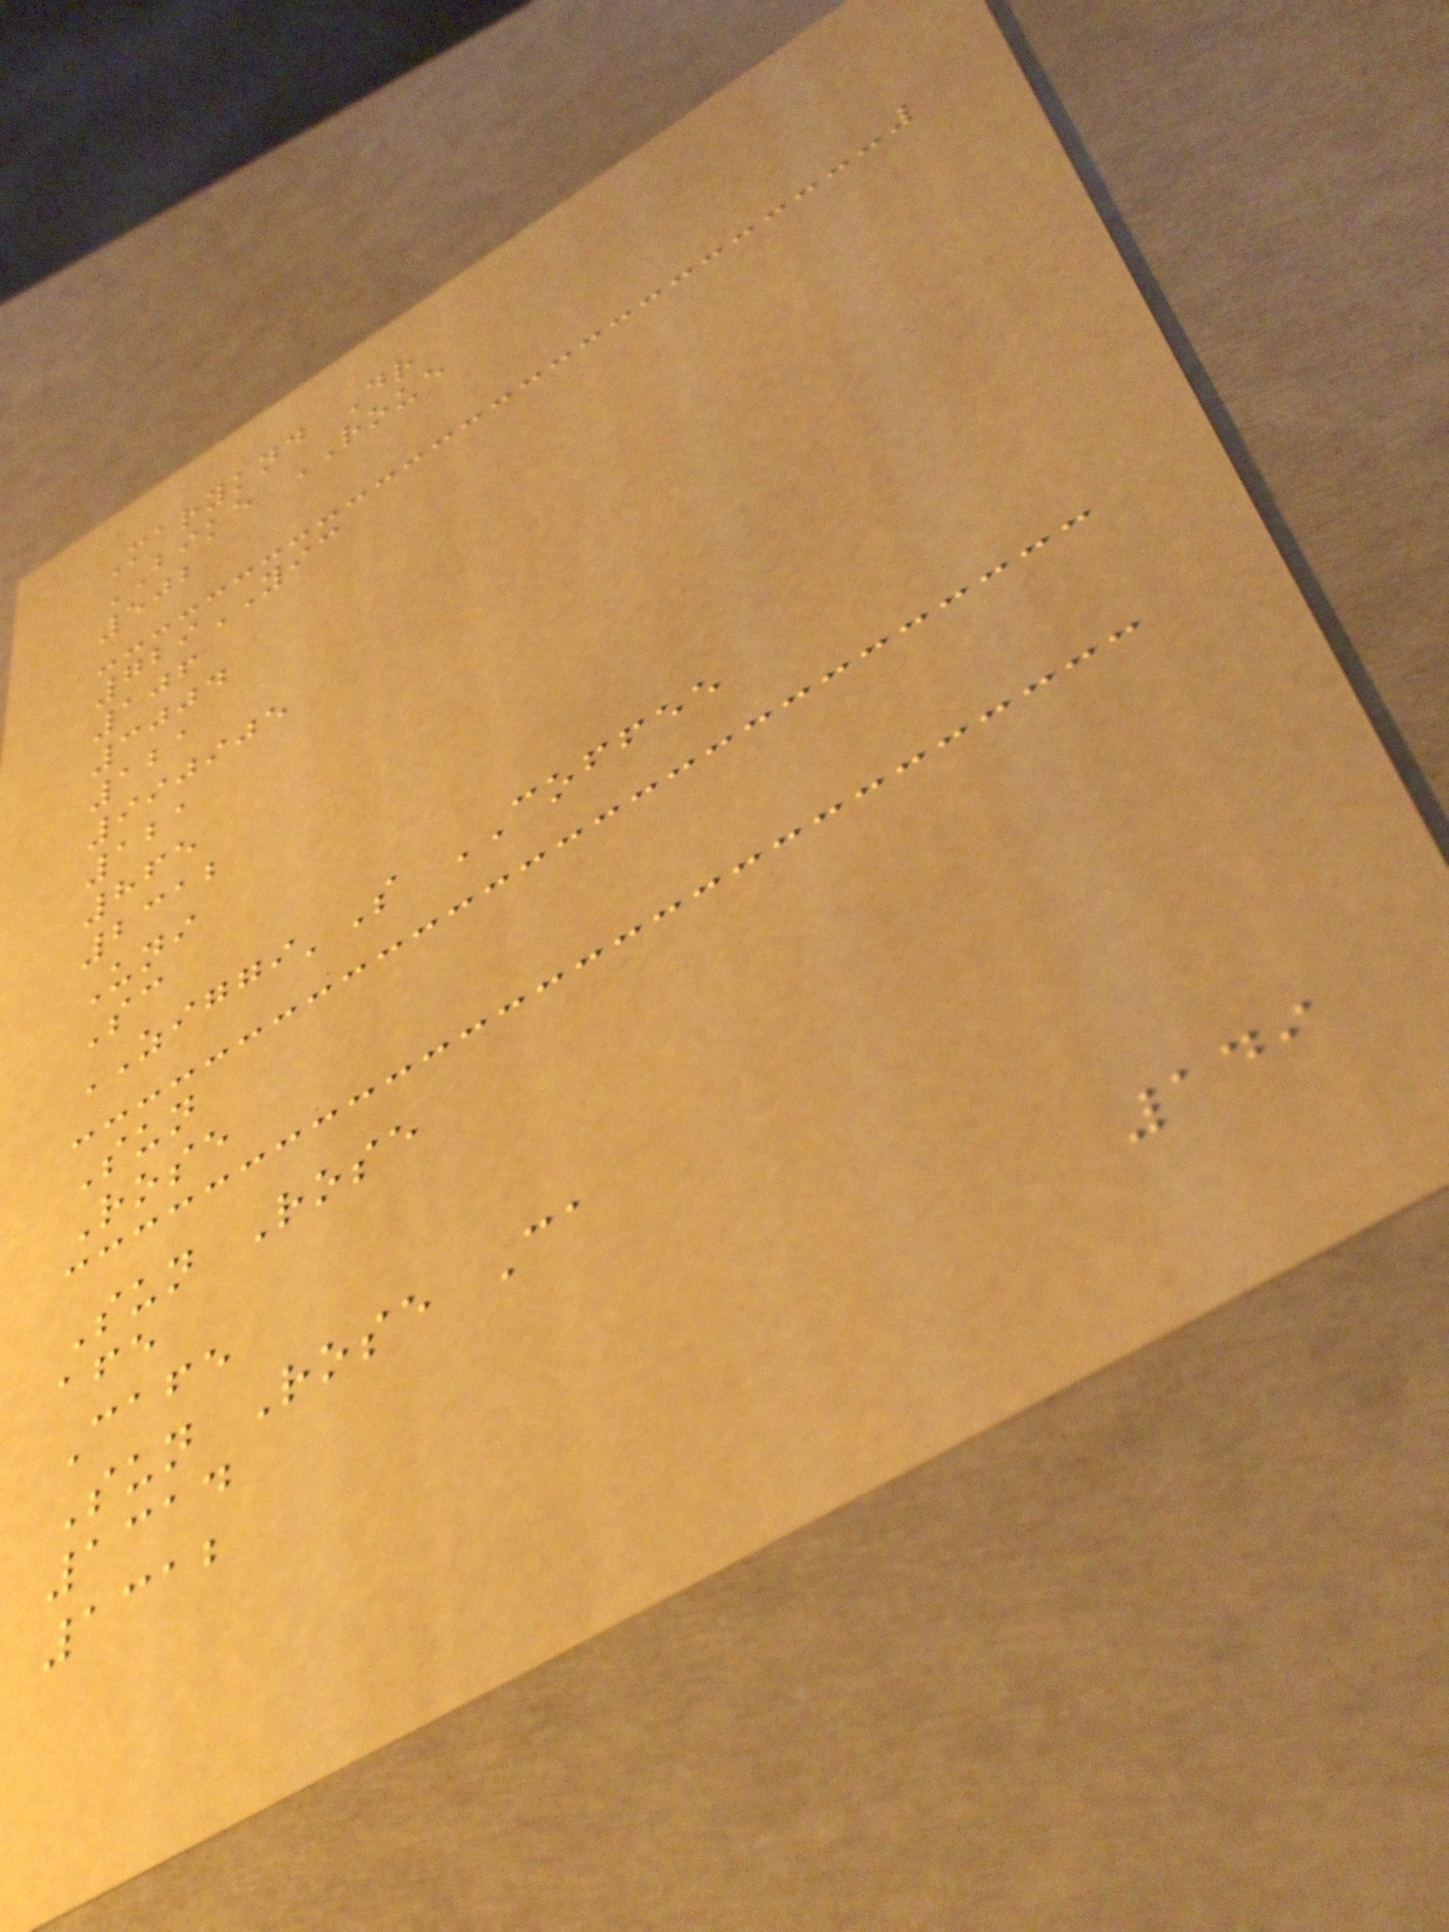Maryknd Dr
BIKE ROUE
502
729YIC
106
3004
121
990905
121
865
2312
Uni
Sc
ZIGGI'S COFFEE
Sun
Rose
Sun Rose
afe
Cafe
Sun Rose Ca
1314
1312
149
